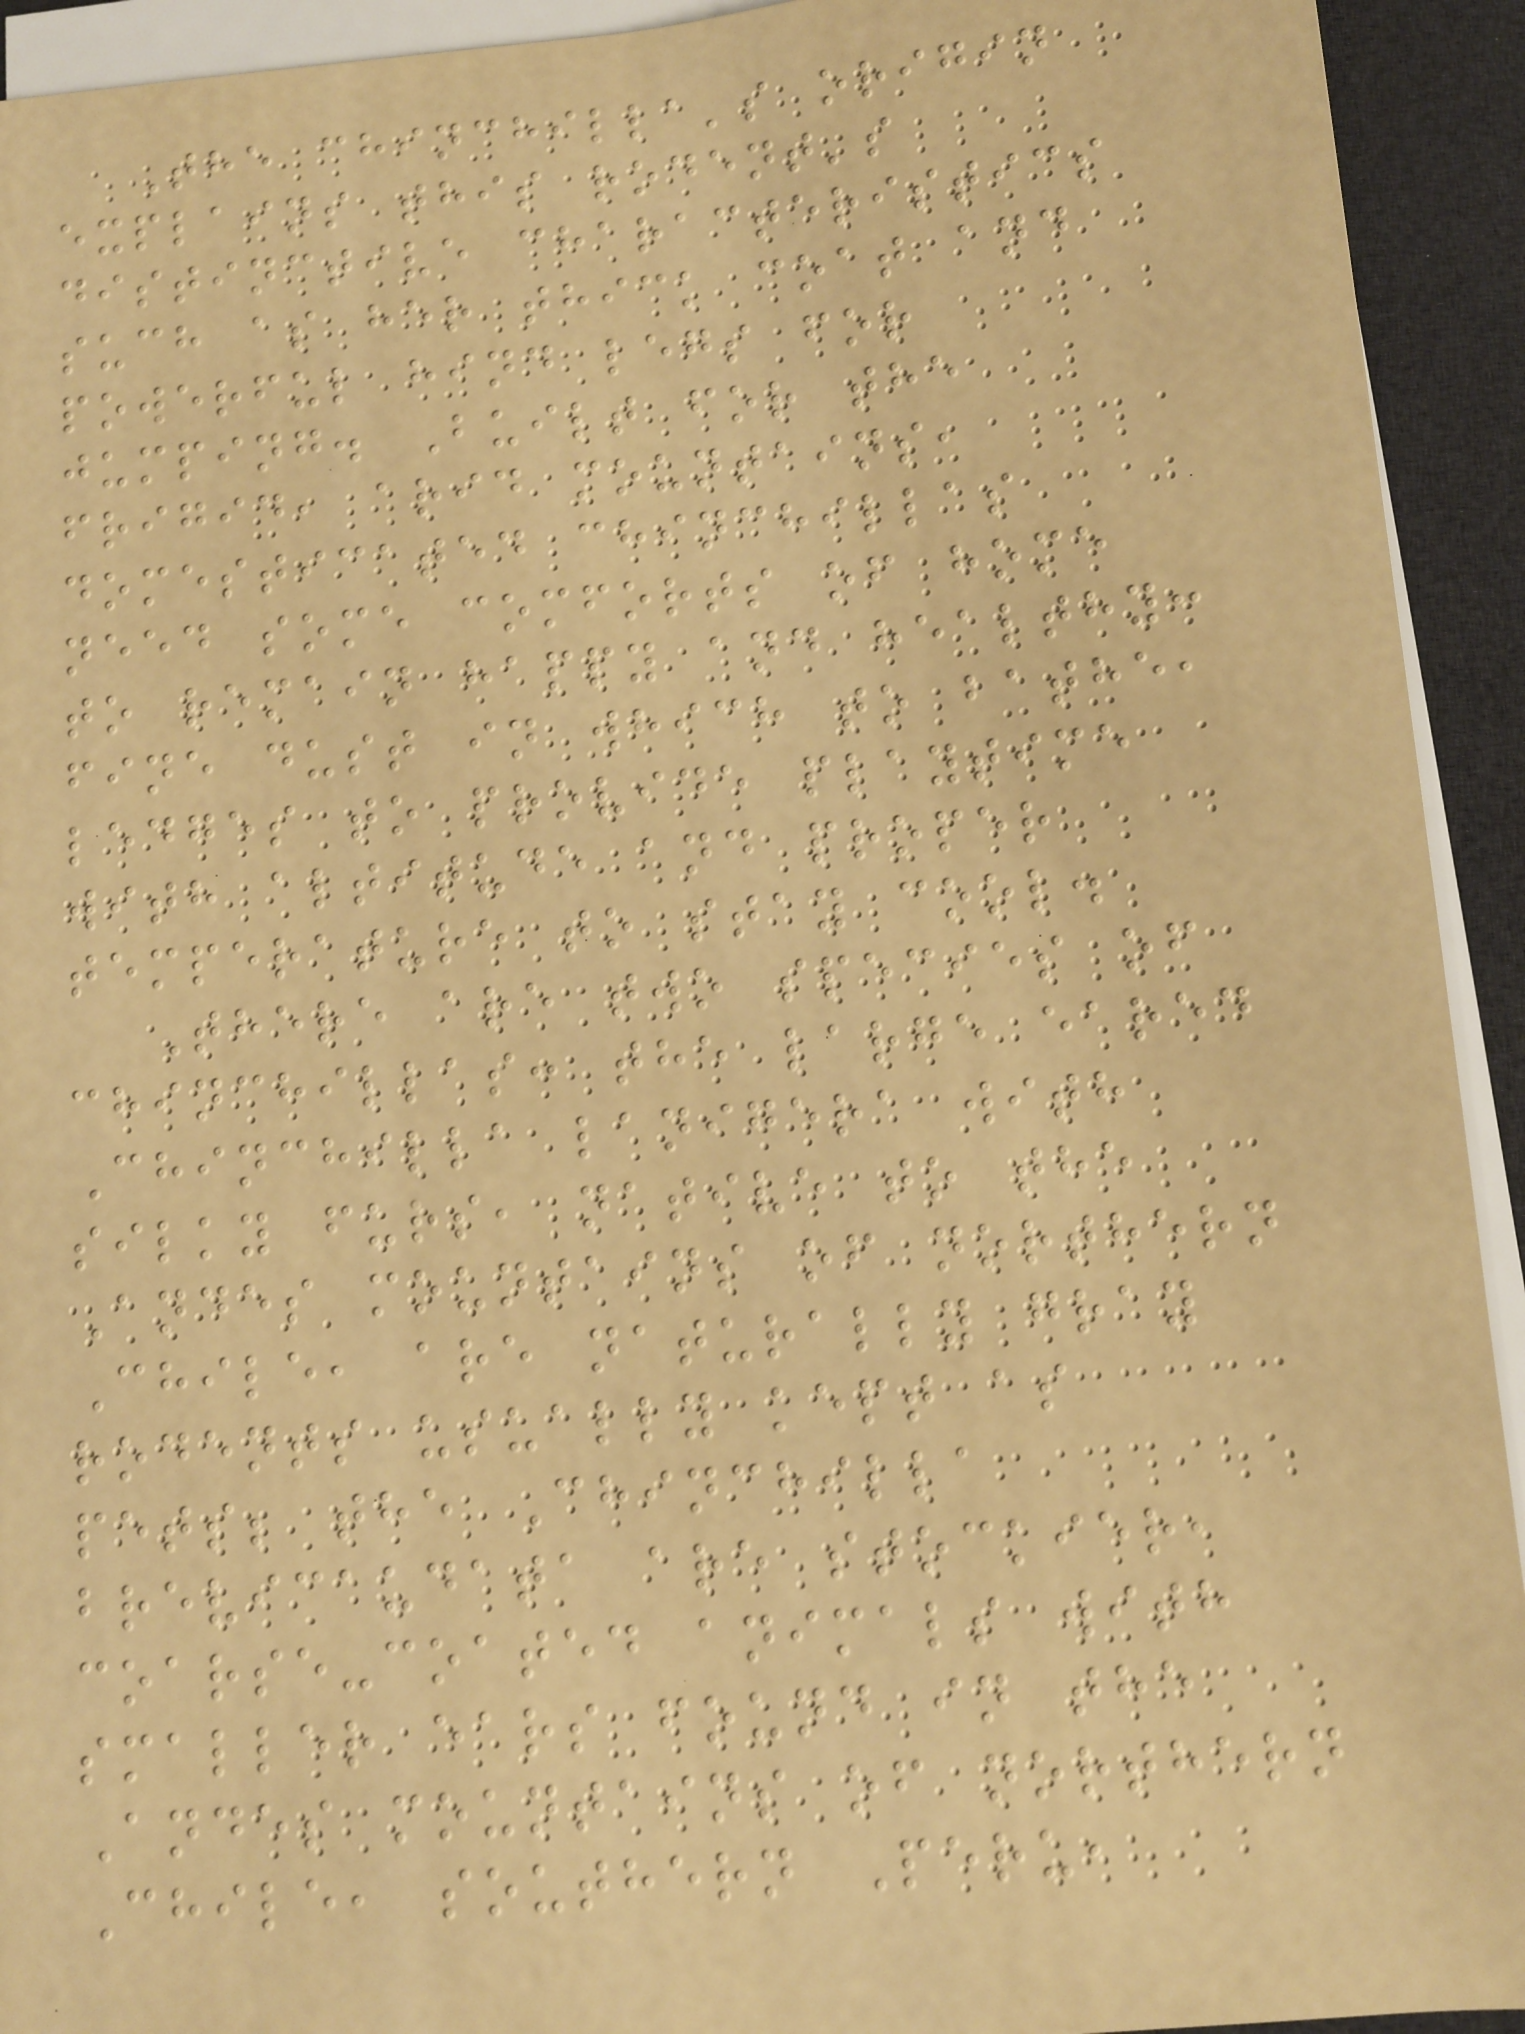The chinchilla's origin
explains this rodent's
distinctive characteristics
such as her thick coat and
powerful hind legs for
jumping. Built for the
frigid, arid mountains,
domesticated chinchillas
need some comforts of home
to remain happy and healthy:
fine dust in which to bathe,
ledges to provide playtime
with altitude and proper
temperature to stay cool.
There are two species of
chinchillas: the large eared
Chinchilla lanigera with
silky furs, native to the
Andes mountains of northern
Chile, are naturally gray
rodents usually kept as
pets; the Chinchilla
brevicaudata are stockier,
coarse-coated animals with
smaller ears found in the
Andes mountains of northern
Chile, southern Peru,
